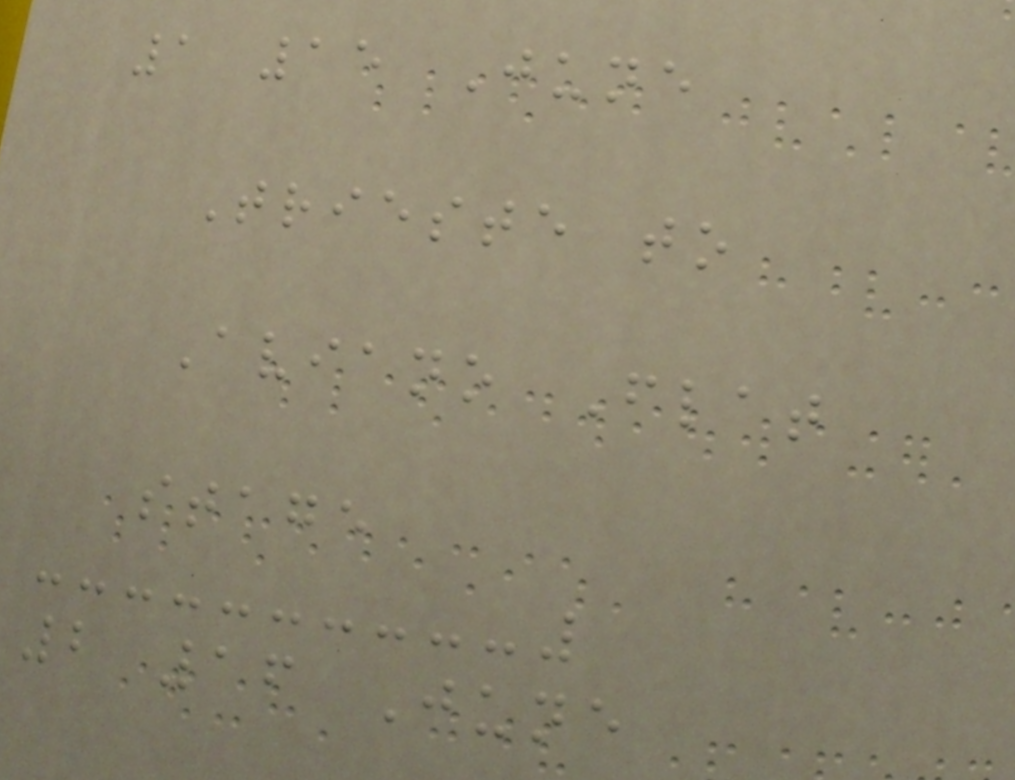1 15 June
Trieste to
Aviano Flat
stage
2 16 June
